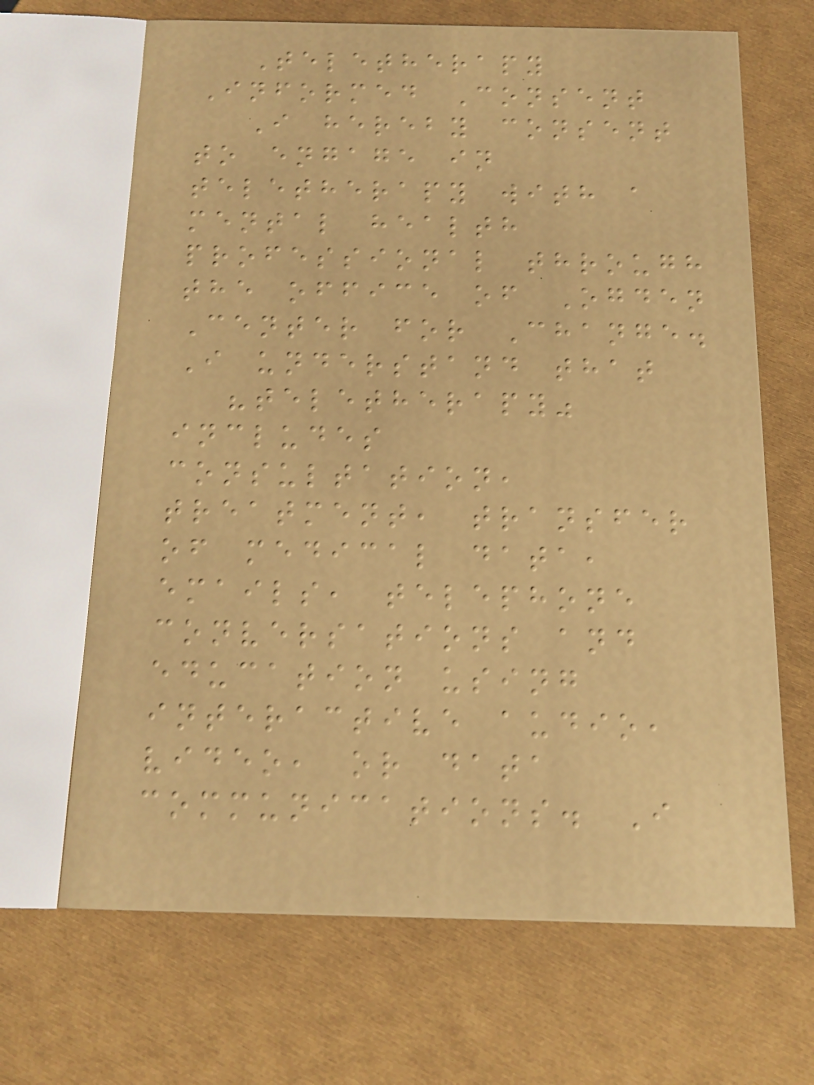Teletherapy
Informed Consent
I hereby consent
to engage in
teletherapy with a
mental health
professional through
the office of Ogden
Center for Change.
I understand that
"teletherapy"
includes
consultation,
treatment, transfer
of medical data,
emails, telephone
conversations and
education using
interactive audio,
video, or data
communications. I
